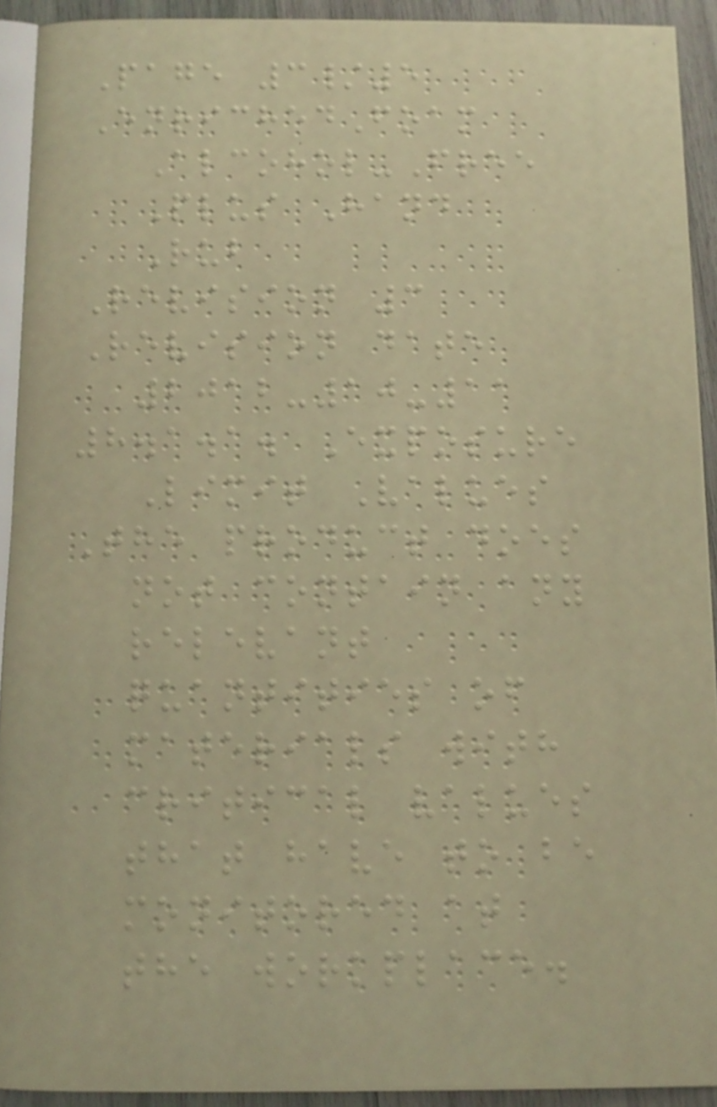Page 3/5
EnrichedFoam
Alcohol-Free
Plus Hand
Rub
Revision 3
Revision date
2012-10-11
8.1.1. Exposure
Limit Values
The product does
not contain any
relevant
quantities of
materials with
critical values
that have to be
monitored at
the workplace.
